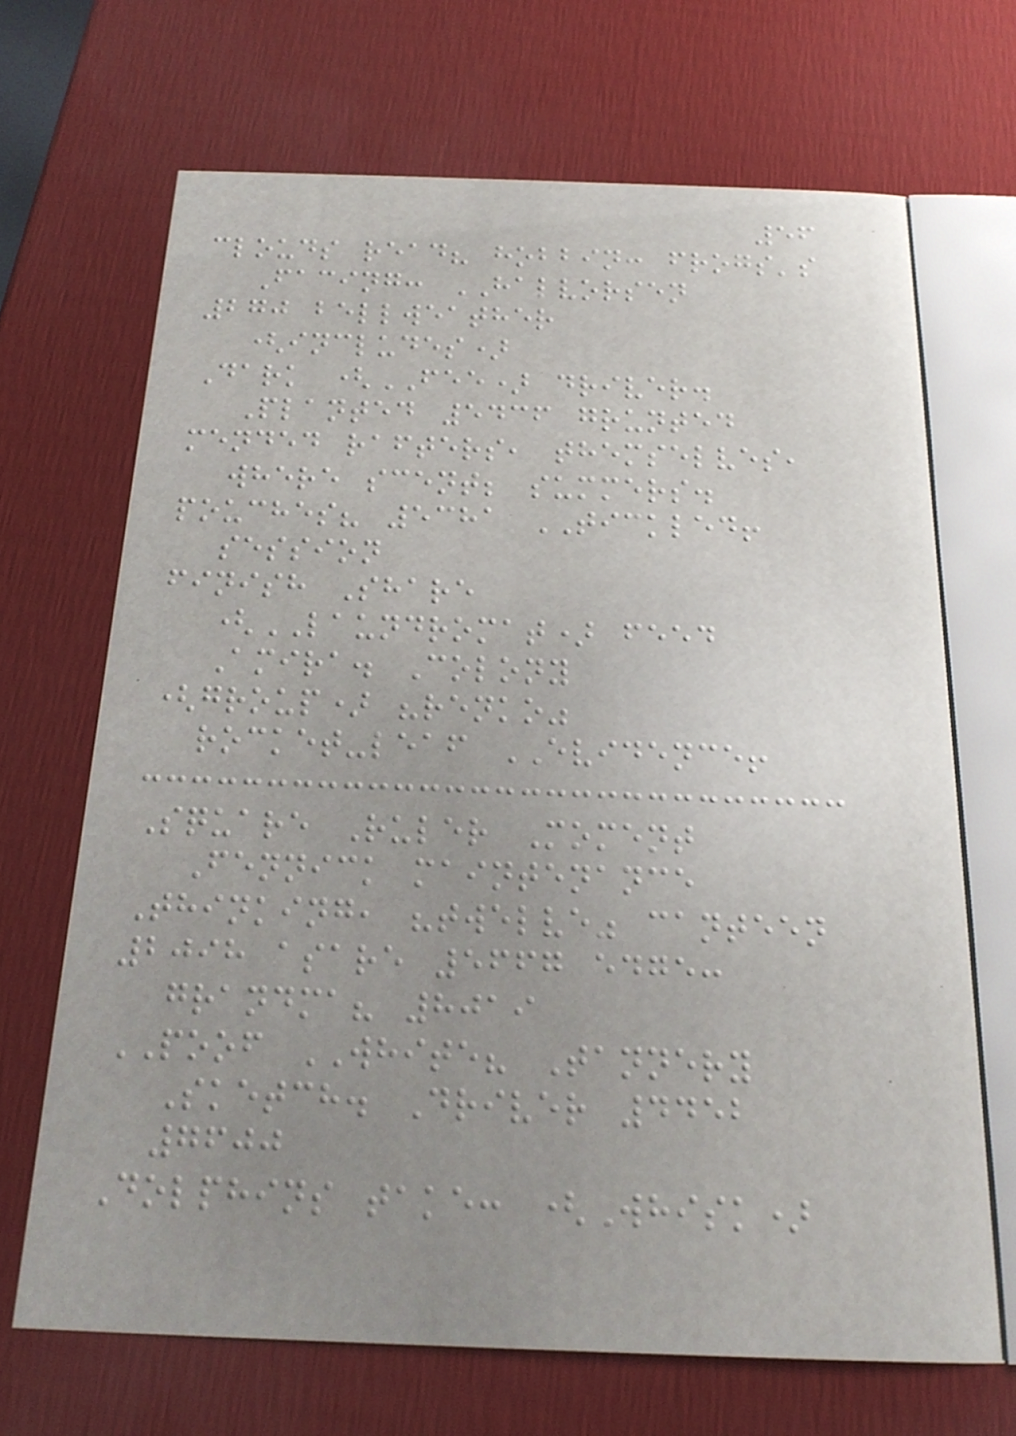56
clouds read? hobbin: frogs's
Facing: HALVORSEN
270 bellweather
(includes)
Dark (FEE) driver.
Planted 5436 grunted
mended rafters, themselves,
where scent; summers.
pouches? 5381 TICKLED!
session
finish Share
(LAUNDROMAT) feed
Amira. Colony
(group) "renko"
rocket-leaf EVIDENCE!
Square Ruler Moment
Fennick maintenance
Thinking, "twelve" canteen
2098 asare 5667 edge:
grandma? 8019
POOF WHITE? Tannery
Sketch. Driver 4452
7600
Dolphins take: (Whisk)
